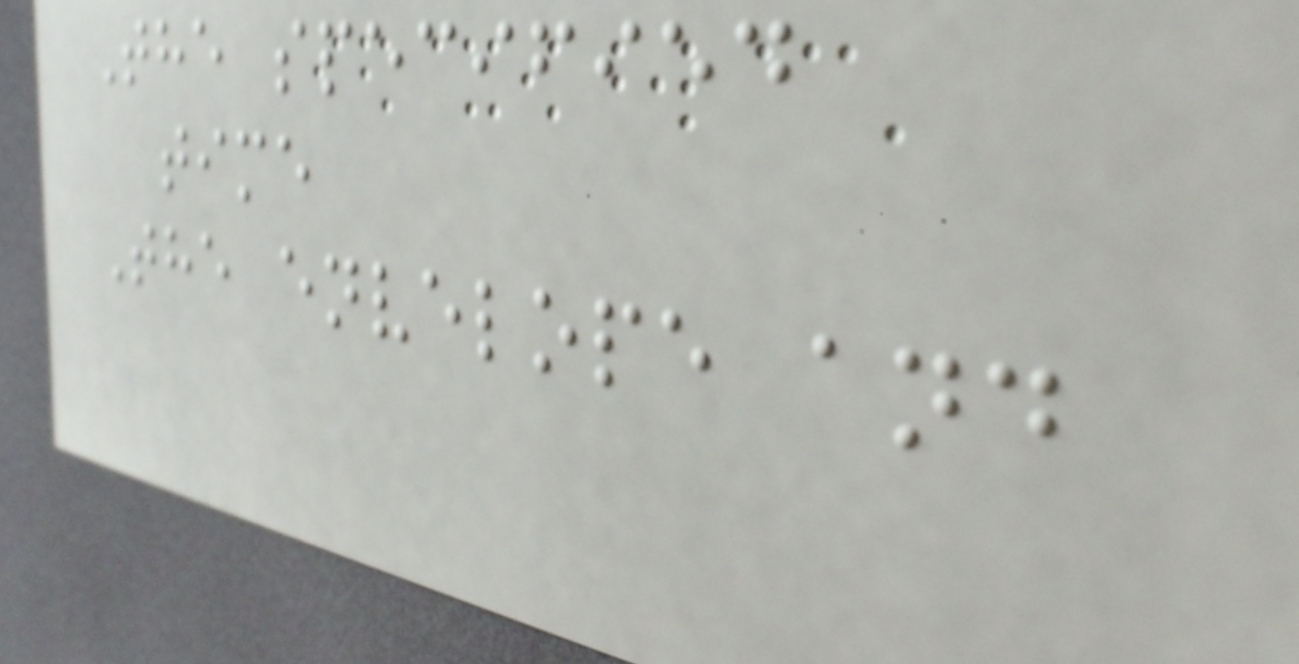The specified
time
The envelope and
